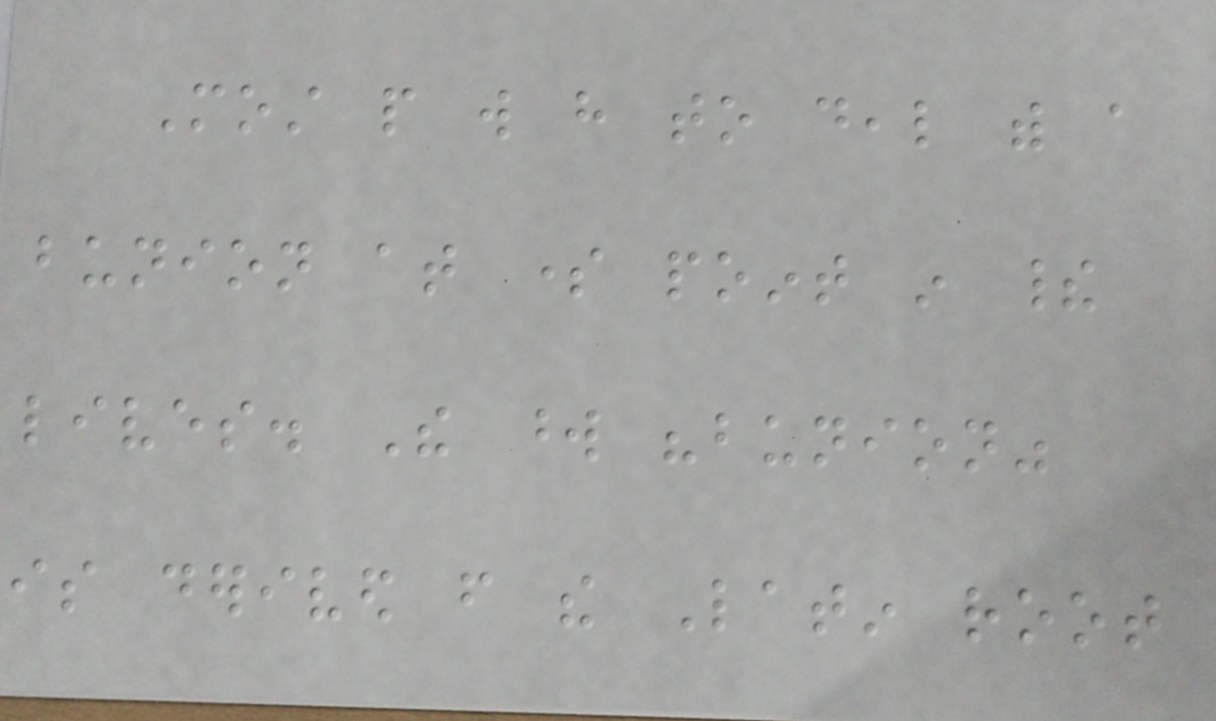Most people will have to deal with a
bunion at some point in their
lives. The word "bunion"
is derived from the Latin root
